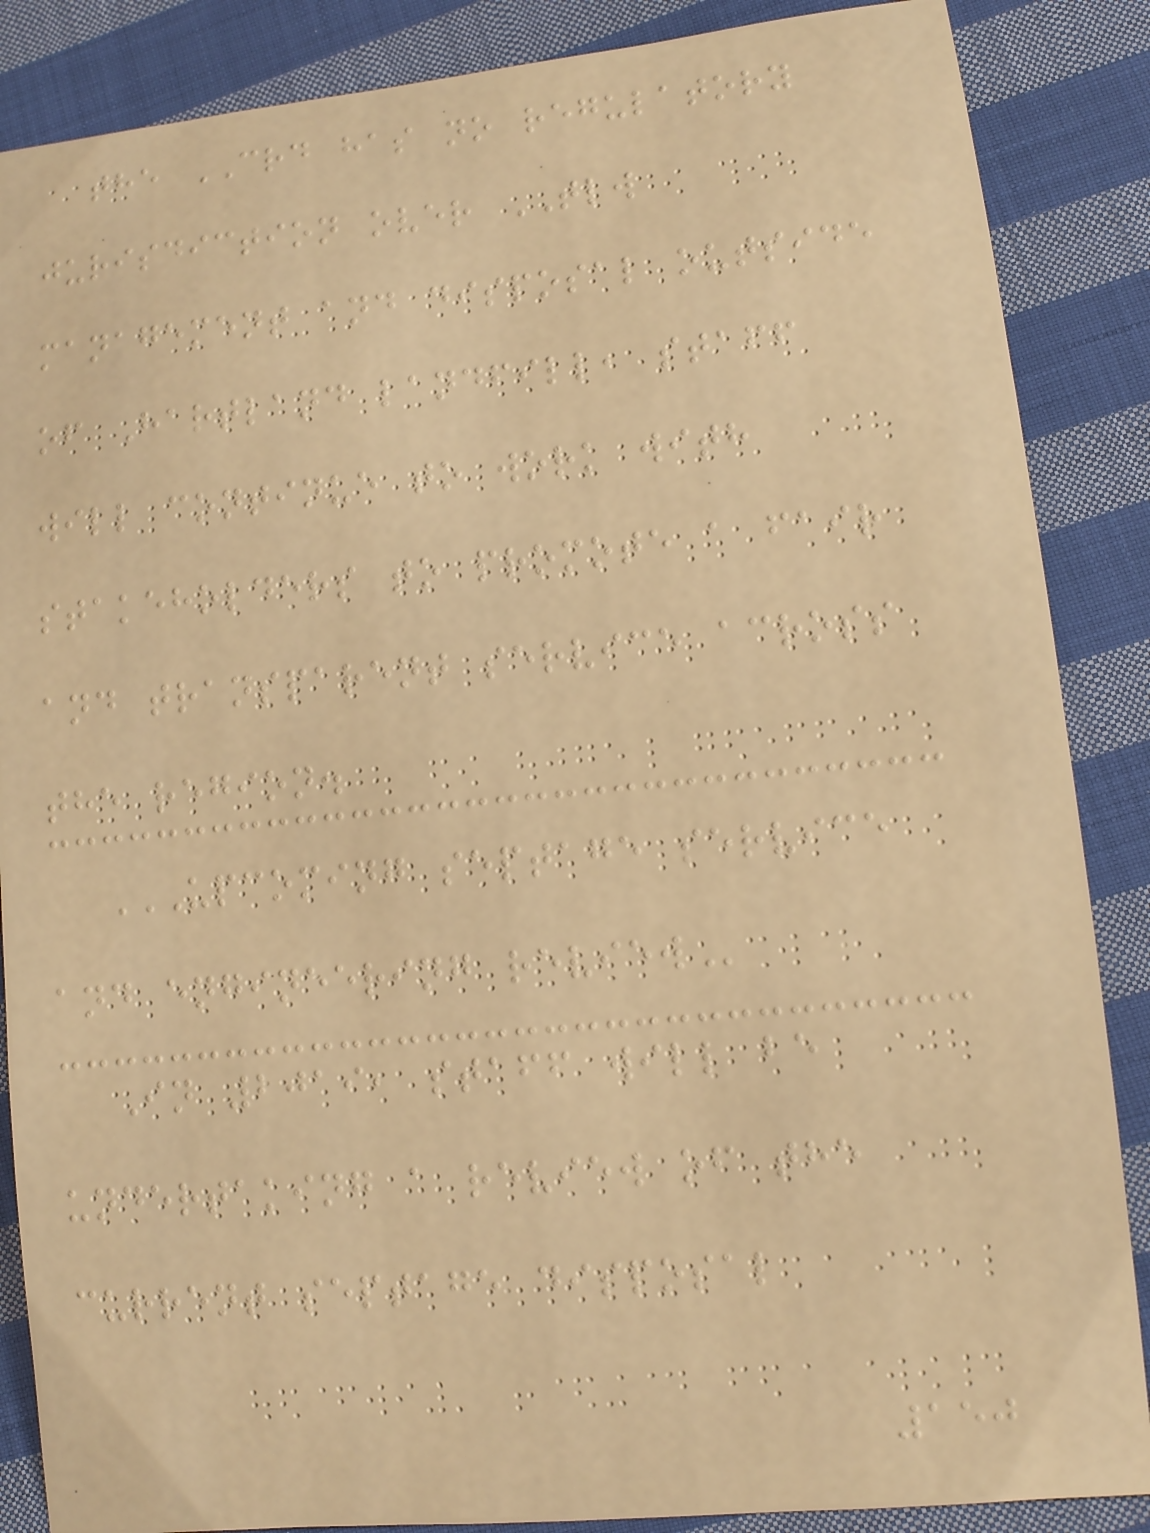the CRD has no regulatory
jurisdiction over TLW
management and disposal outside
of Hartland landfill, staff
will continue to work with
stakeholders to promote a fair
and transparent service across
the region.
UPCOMING SEPTAGE SERVICE
AND ENGINEERING REVIEW
In 2019, staff will be
undertaking a review of the
current septage disposal
150
